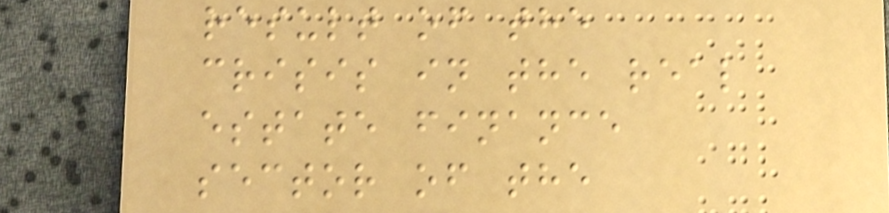result of the
crisis in the real
estate finance
sector of the
